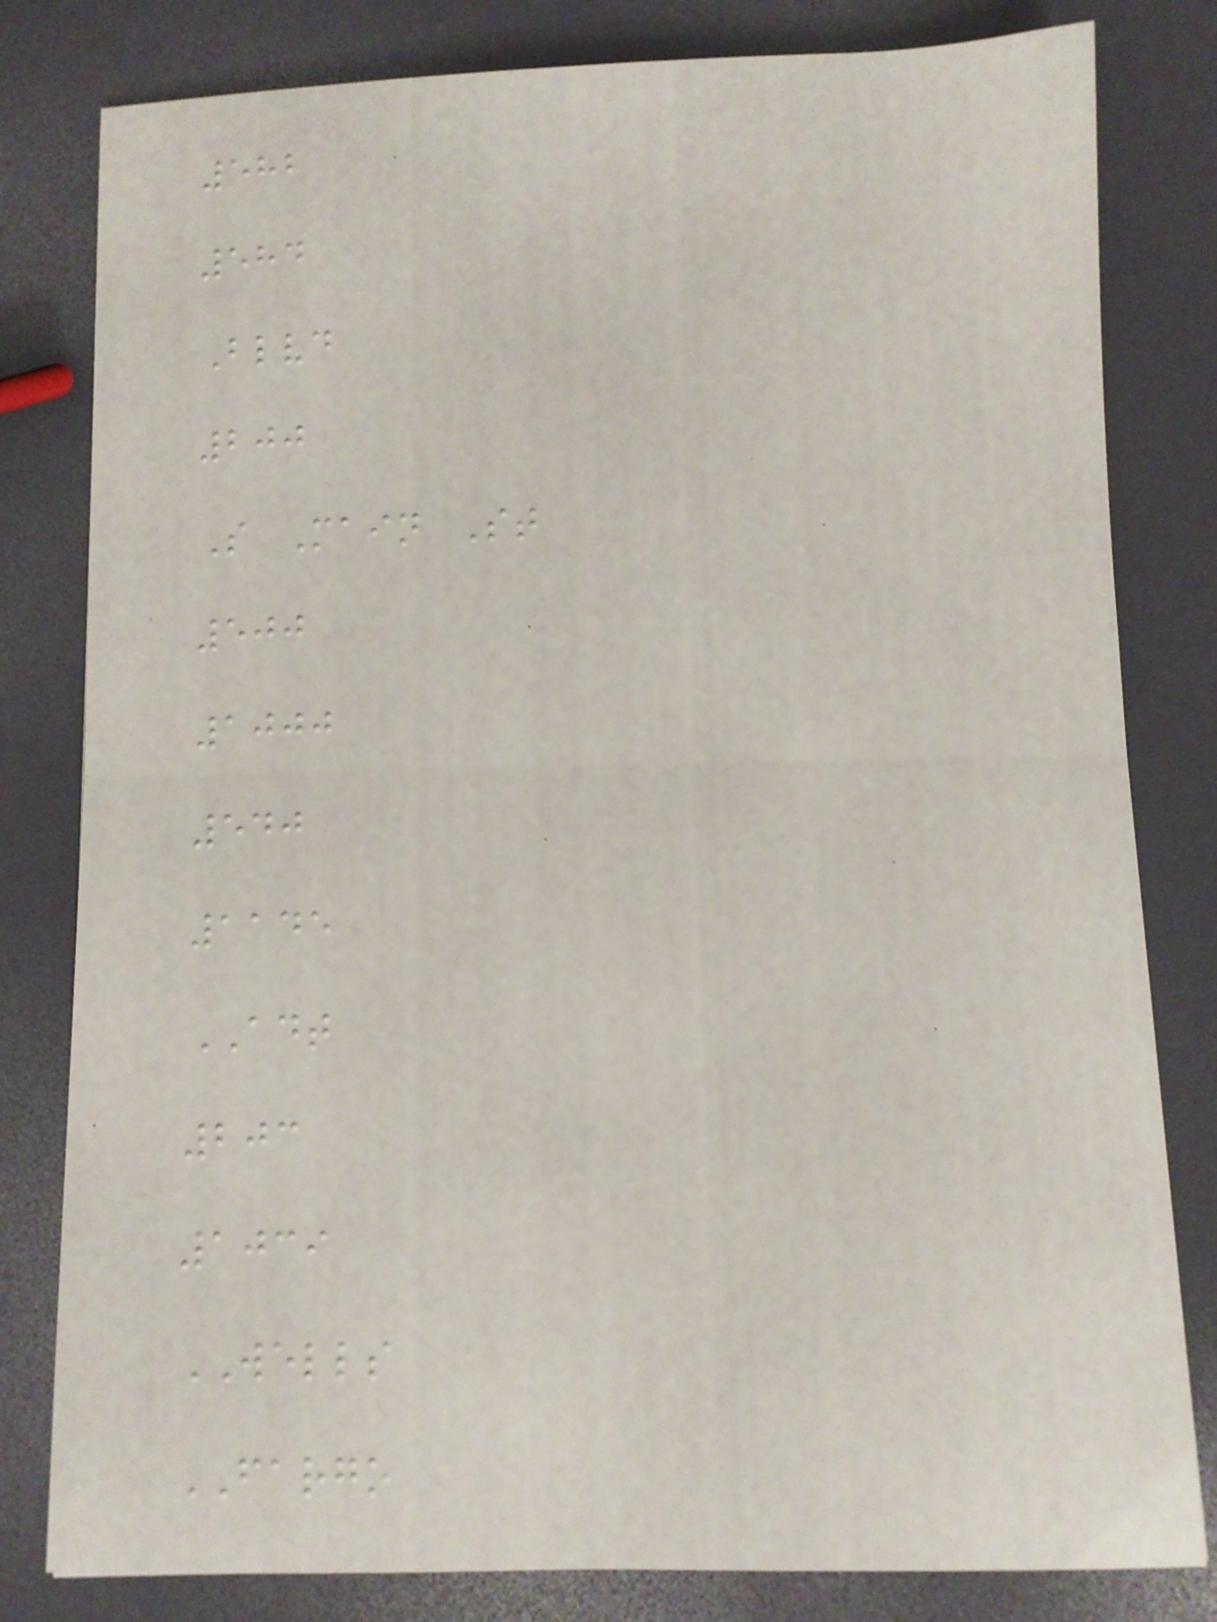582
584
Blvd
200
S Main St
500
1000
540
1145
ADT
203
1039
WELLS
FARGO
